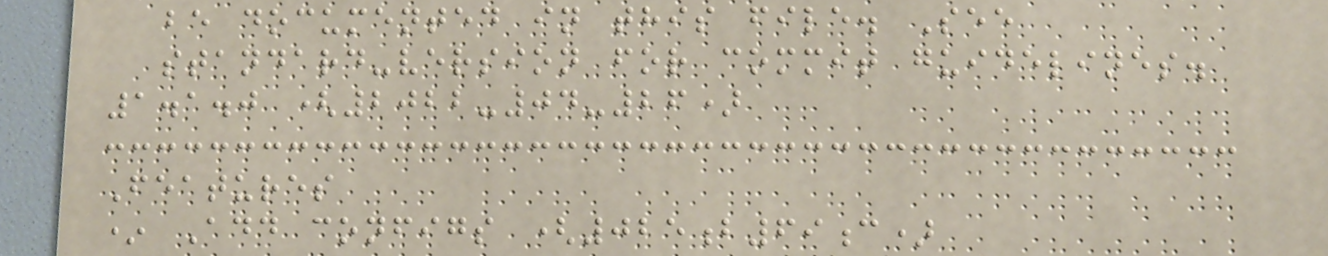be documented in this file. See
standard-version for commit guidelines.
1.1.0 (2022-04-26)
Features
* Add configs (025b69c)
